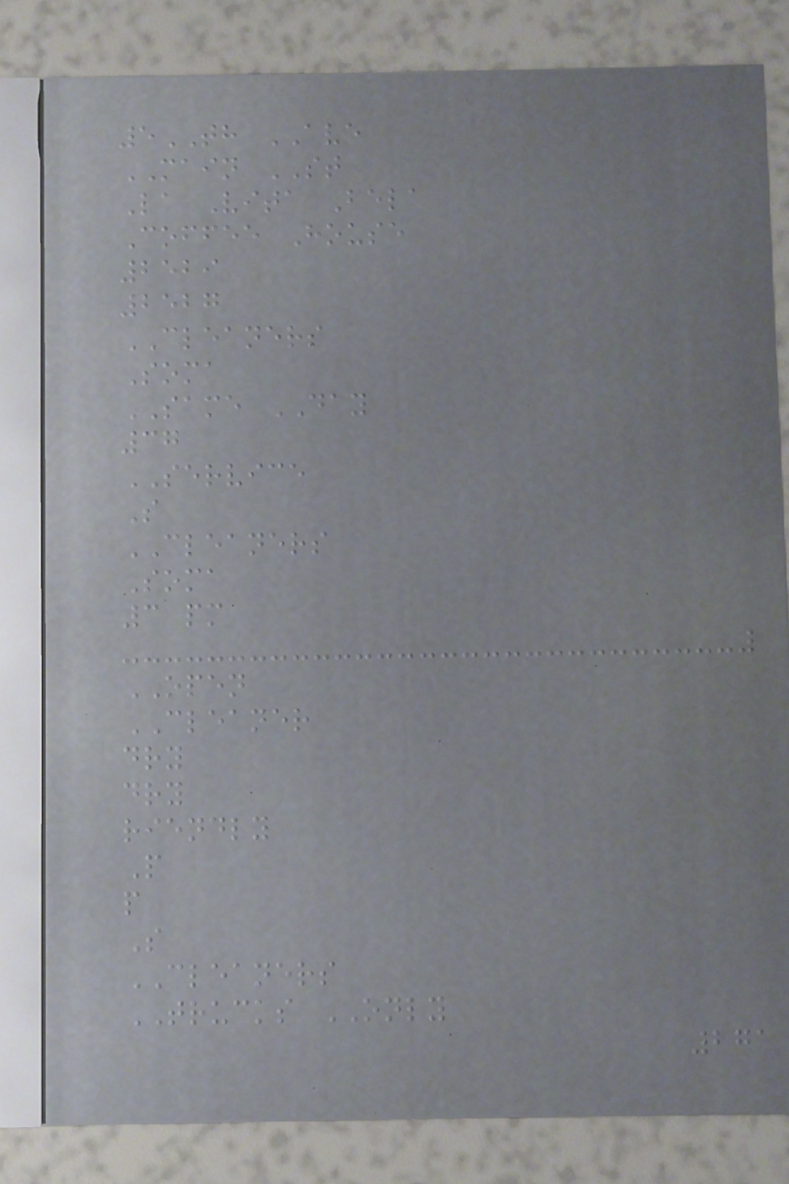5TH AVE
MAIN ST
La Vita Bela
Coffee House
2529
2527
CLEANERS
Soma
SAME DAY
37
SERVICE
S
CLEANERS
Soma
3 pm
OPEN
CLEANER
dry
dry
riendly
P
p
S
CLEANERS
TRUCKS ONLY
271
